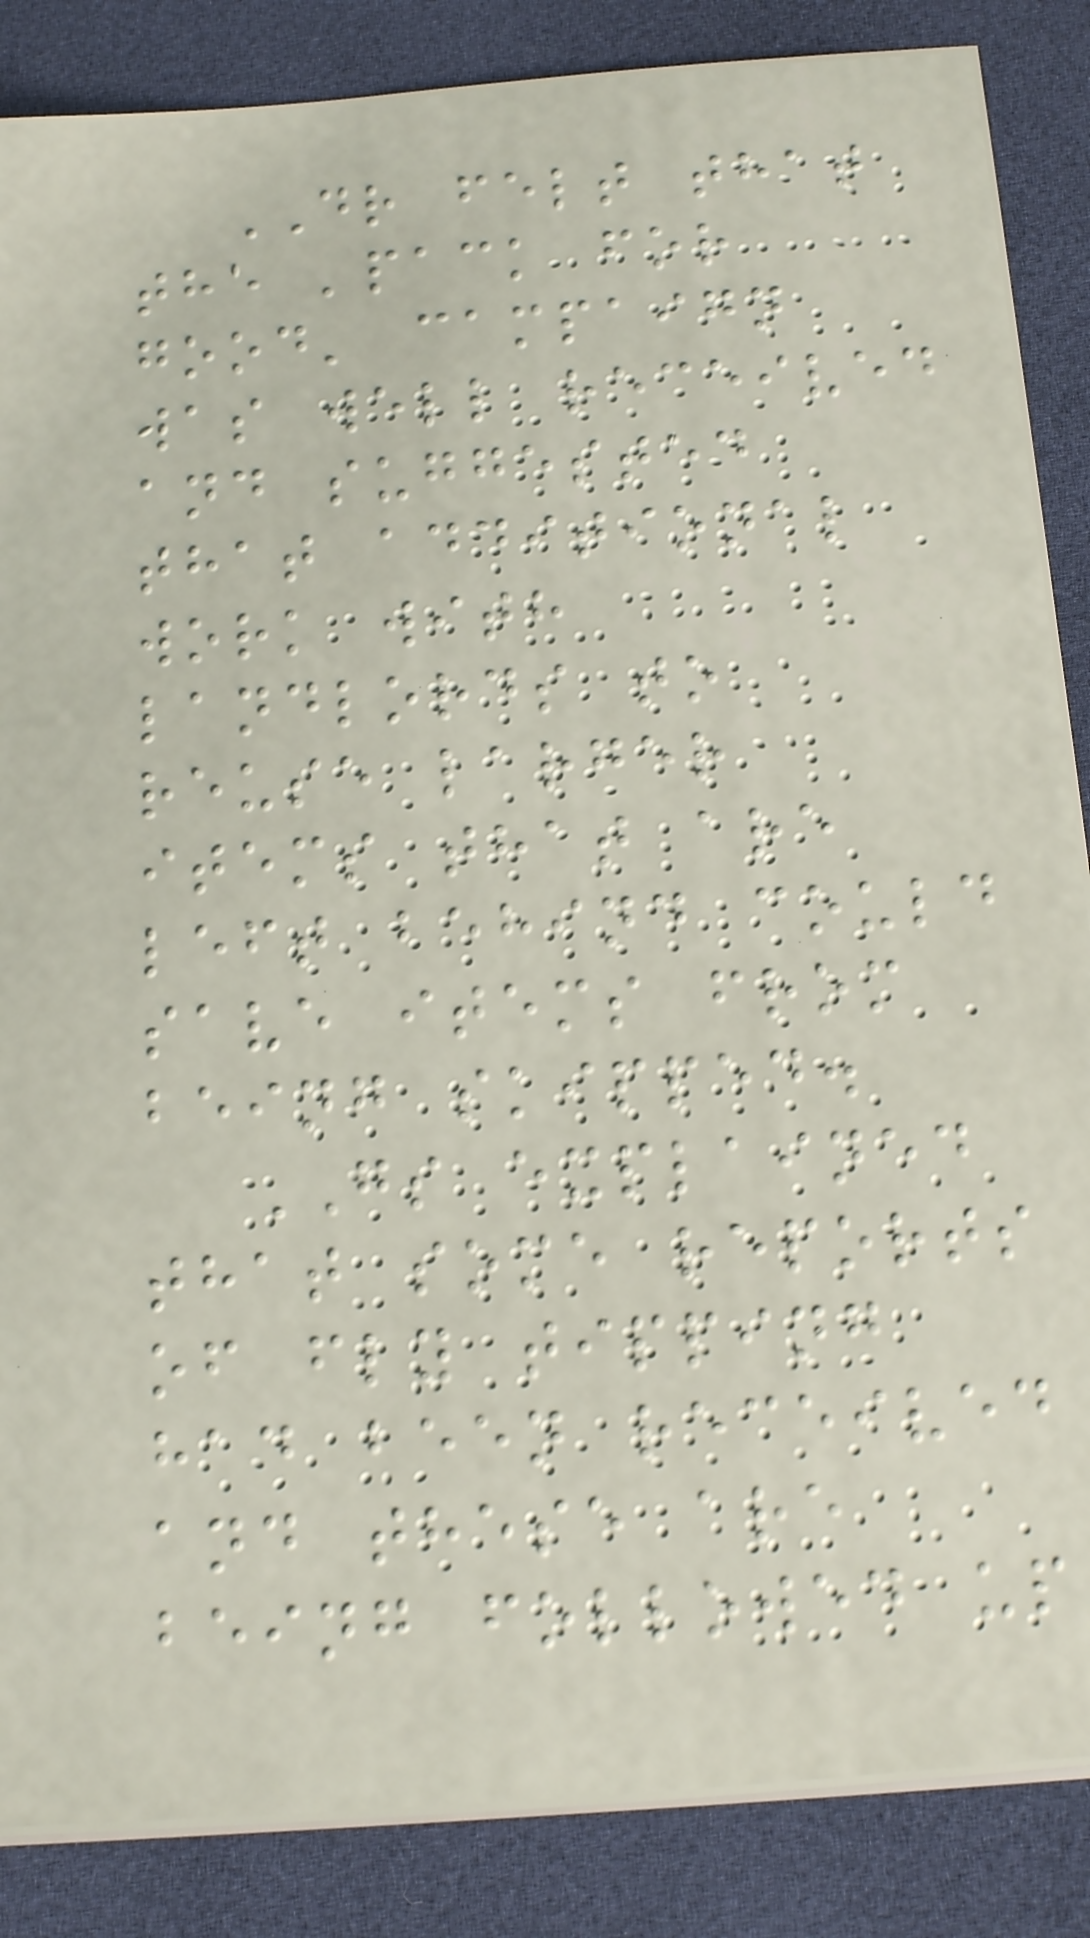DR felt that
the 'pack for
good' campaign
was well received
and suggested
that additional
work with
landlords to
reuse larger
items that are
left behind could
save items from
being skipped.
GS explained
that some reports
of fly tipping
had been received
and these are
being followed up
